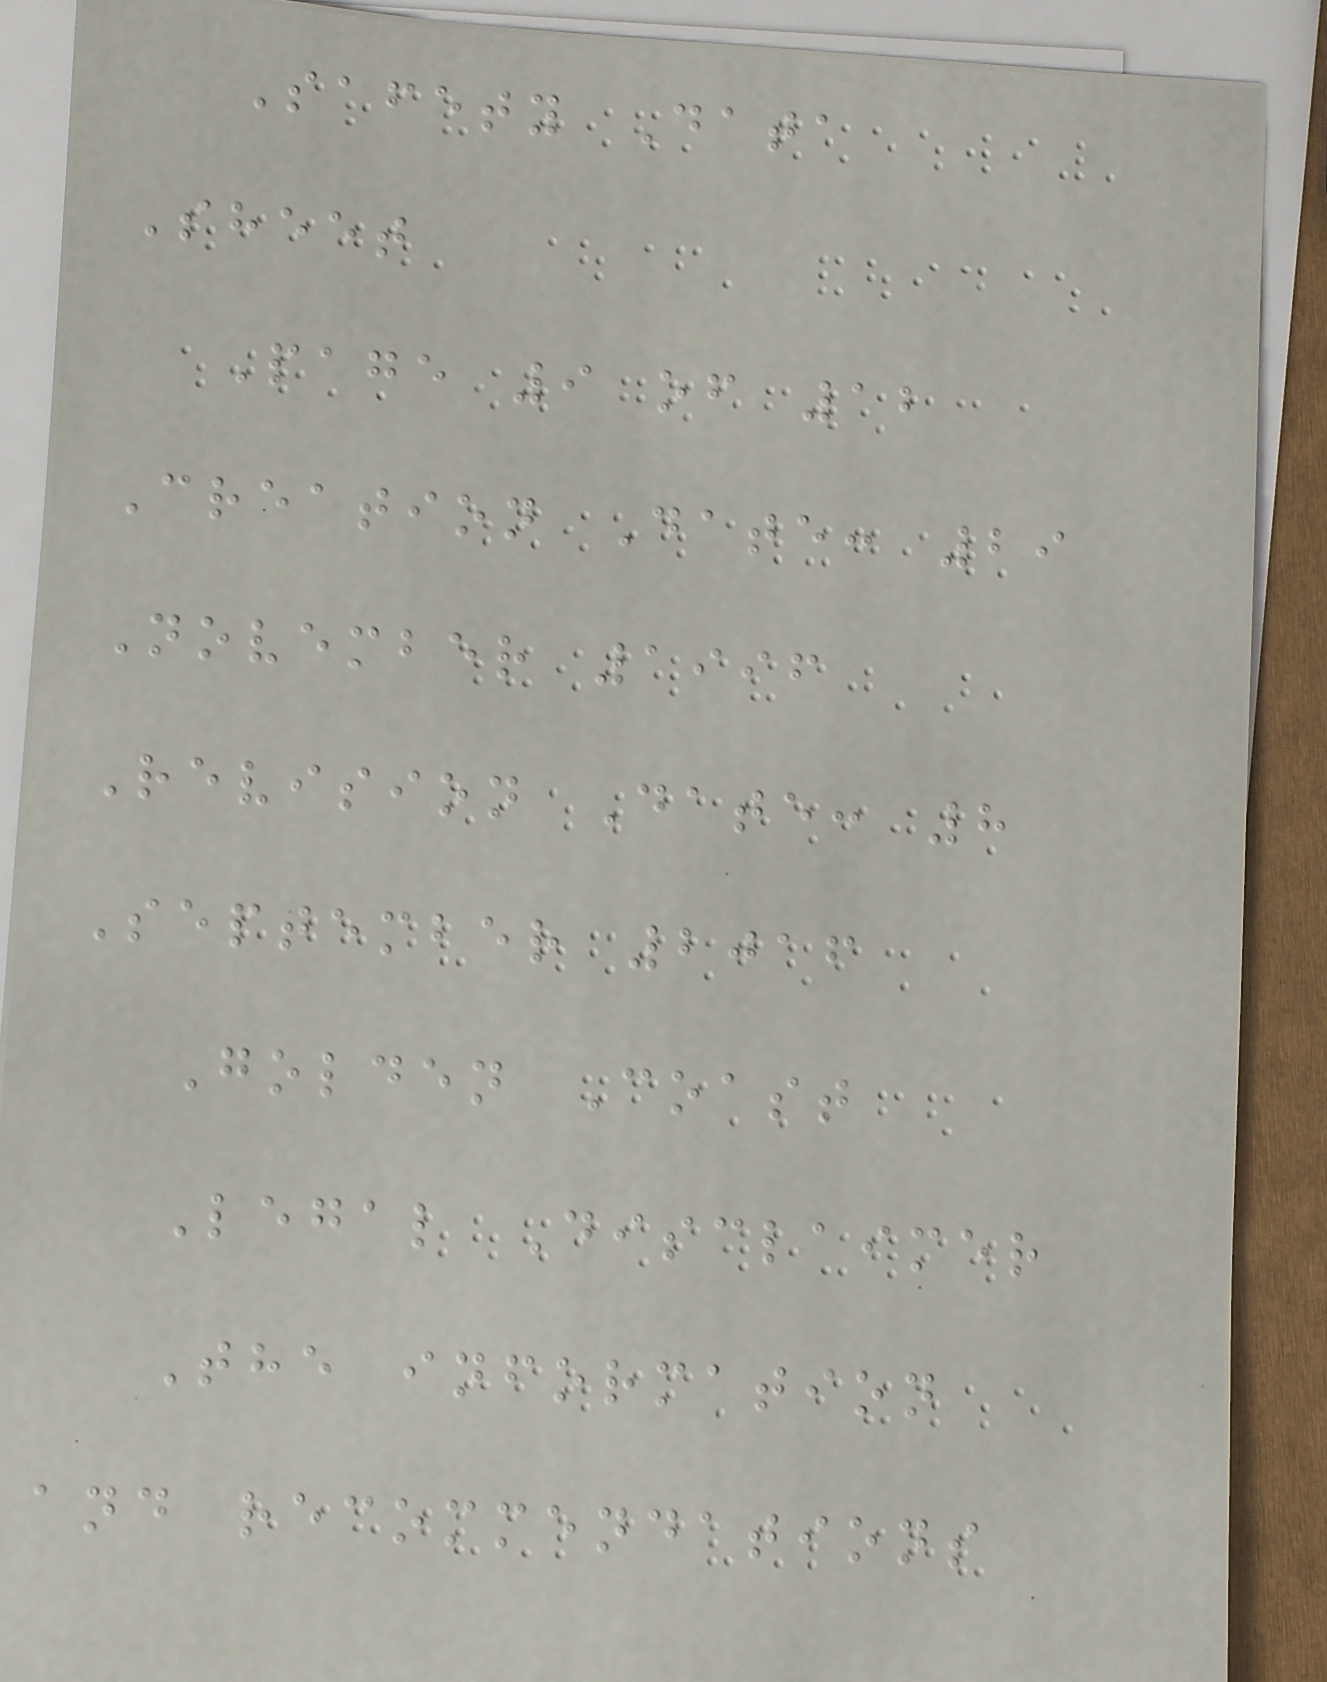Safety Data
Sheet
Page 9 of 12
Creation Date: 29
November 1996
Revision Date: 8
September 2016
Golden Coast
Legal Disclaimer
The information
and recommendations
